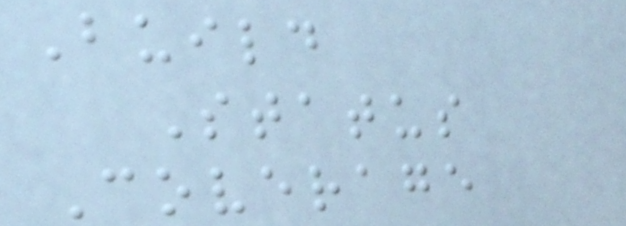Build
Status
Coverage
